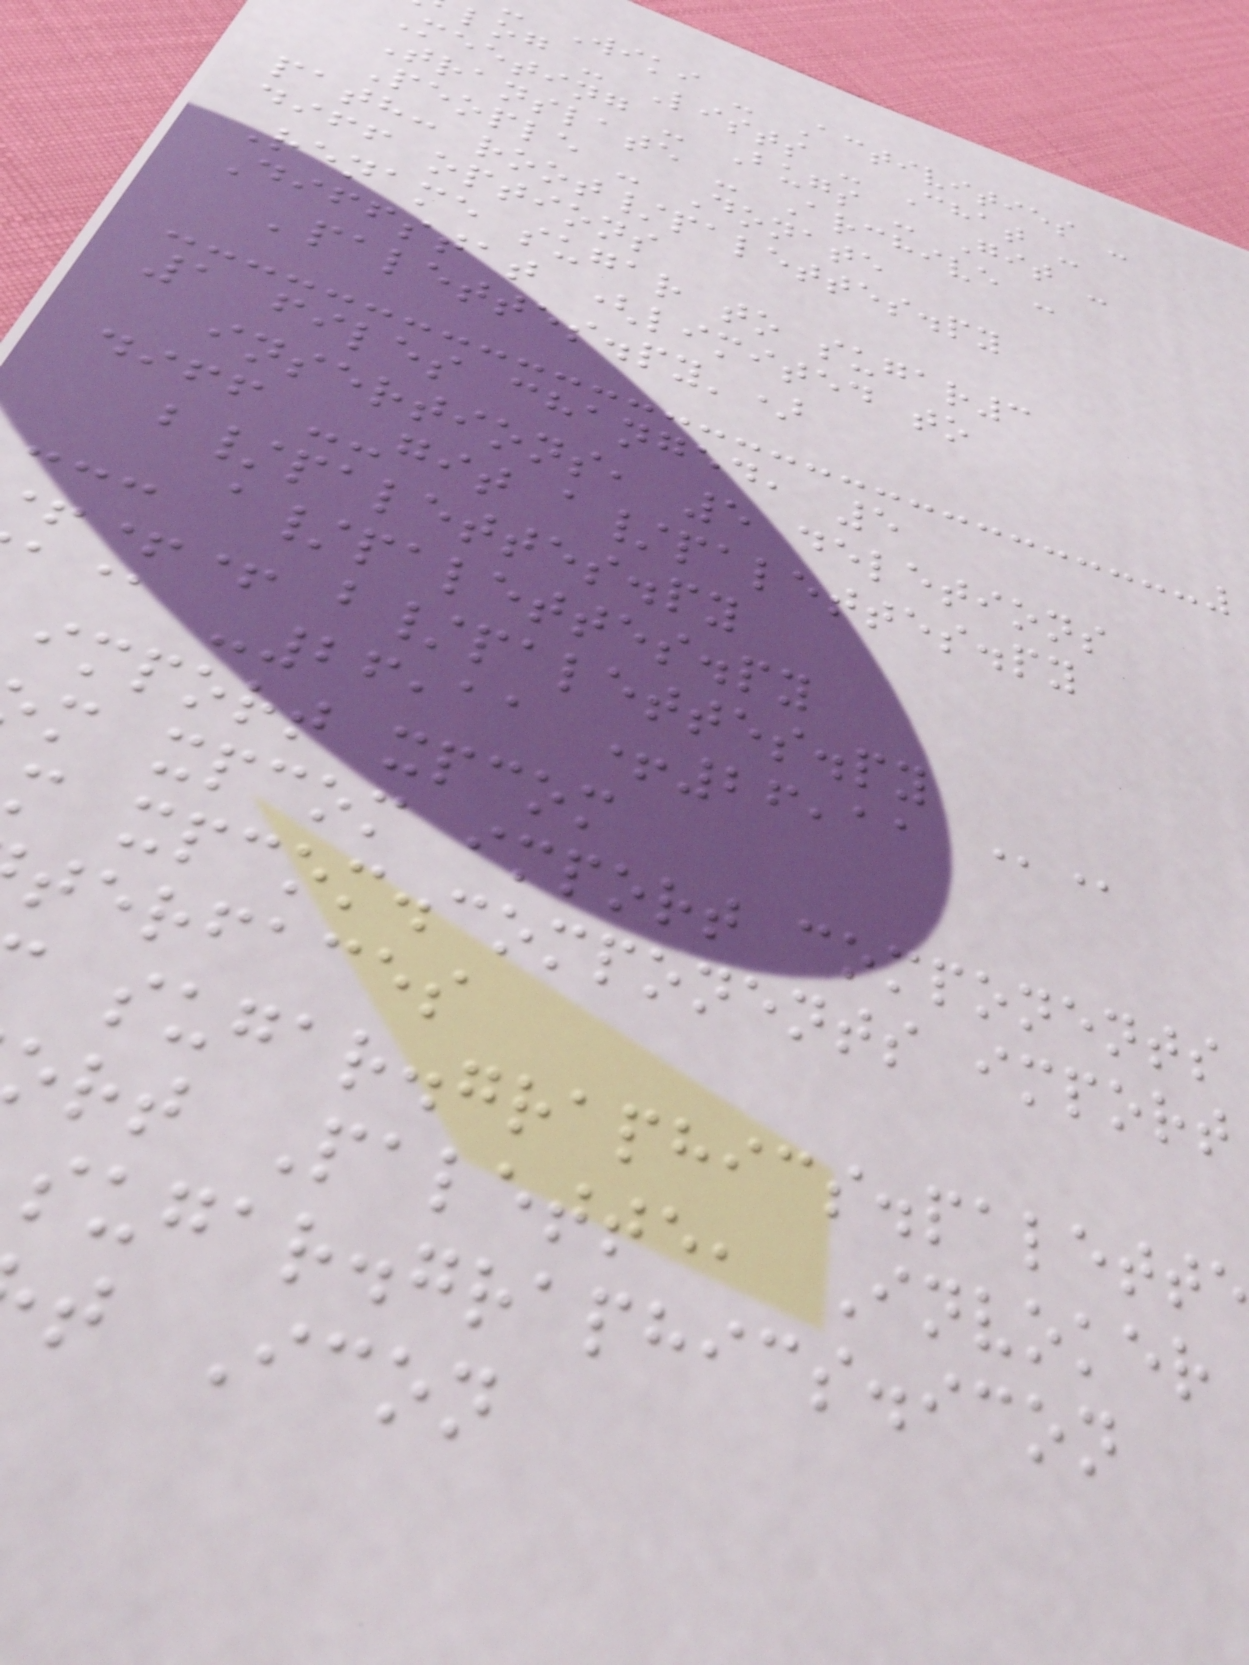Wiki - Activities -
log - Lists - Chat -
Meeting - Bugs - Git -
Translate - Archive -
People - Donate
path: root/palettes.py
diff options
Rename sugar to sugar3
Diffstat (limited to
'palettes.py')
1 files changed, 5
insertions, 5 deletions
diff --git a/palettes.py
b/palettes.py
--- a/palettes.py
++ b/palettes.py
@ -26,11 +26,11 @@
import xpcom
m xpcom import components
m xpcom.components import
terfaces
sugar.graphics.palett
rt Palette, Invoker
sugar.graphics.icon
t Icon
